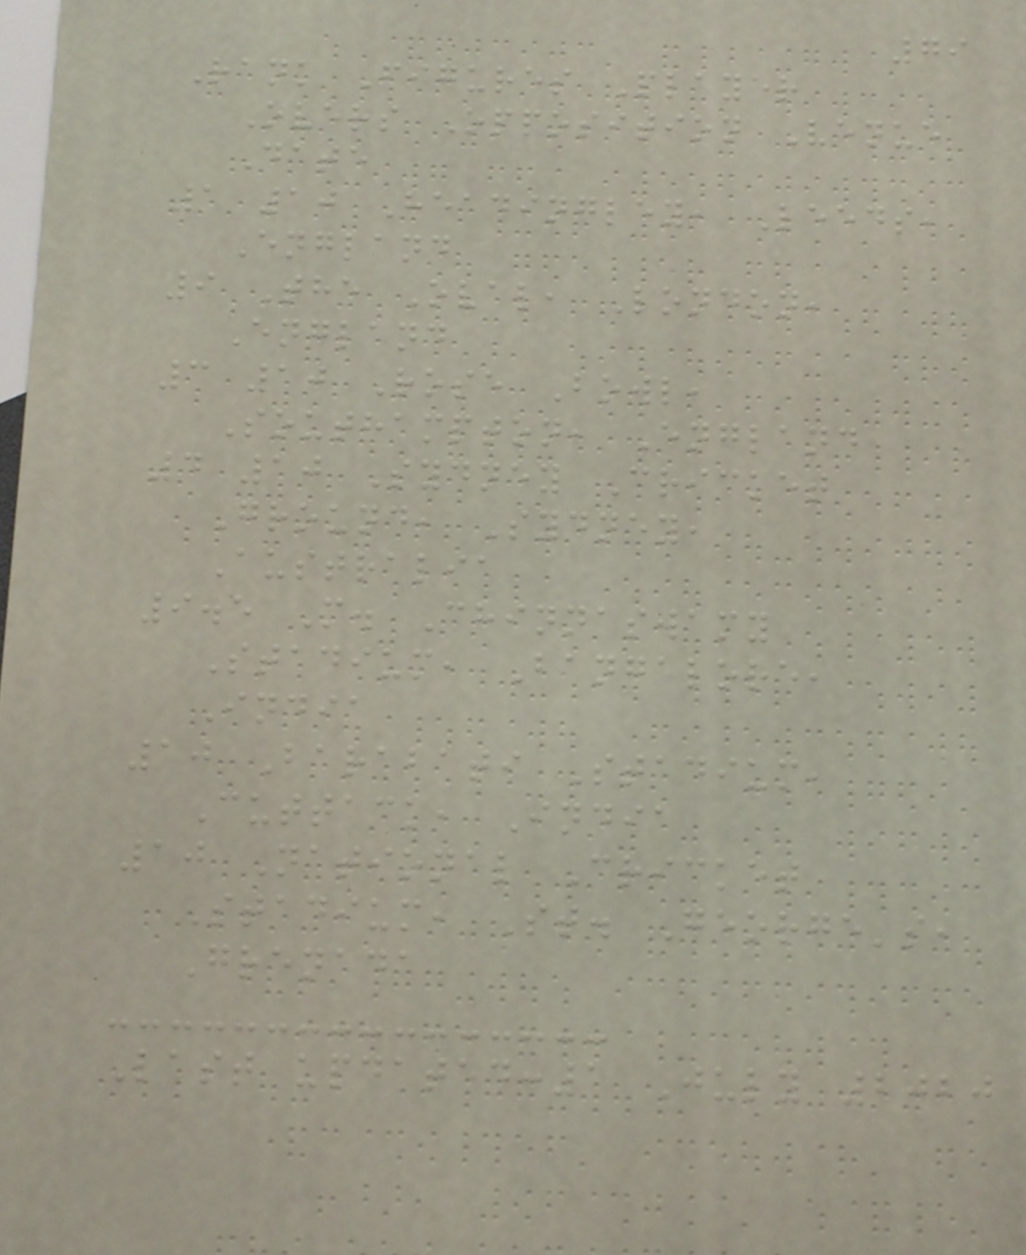79
Rank Figures Player
Overs Opposition Venue
Date
1 10 Headingley, Leeds,
England
9 The Oval, London,
England
3 10 Rose Bowl,
Southampton, England
4 10 Sydney Cricket
Ground, Sydney,
Australia
9.5 M. Chinnaswamy
Stadium, Bangalore,
India
10 Barabati Stadium,
Cuttack, India
10 National Cricket
Stadium, St. George's,
Grenada
Last updated:1 July 2020
